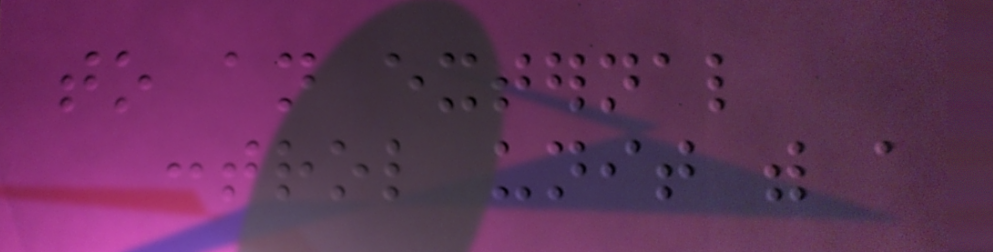to an external
control unit with a
